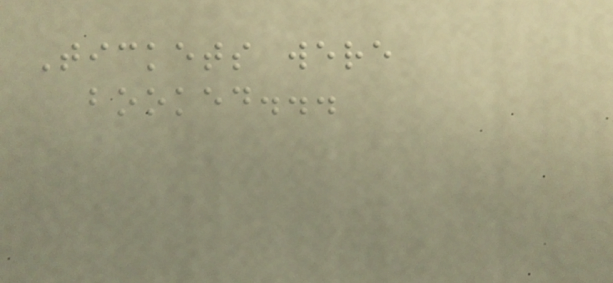Tickets were
booked...
